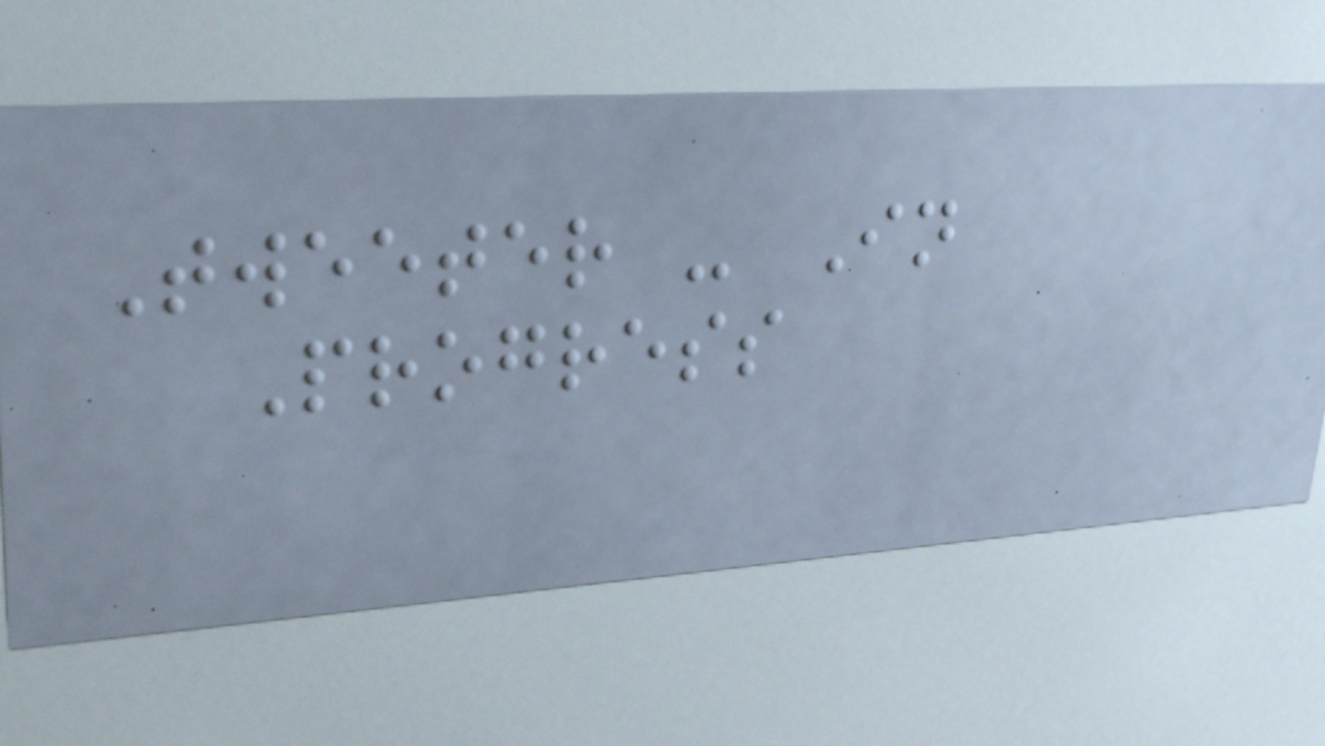Tweeter - In
Progress
